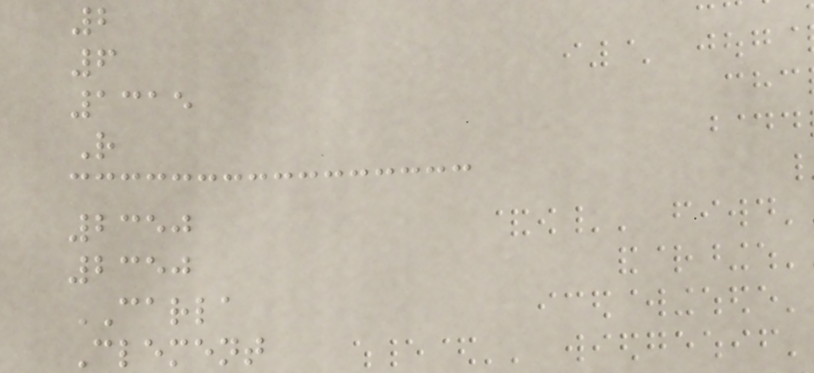2
6
1315
R
2350
2350
CARLA
Clement
